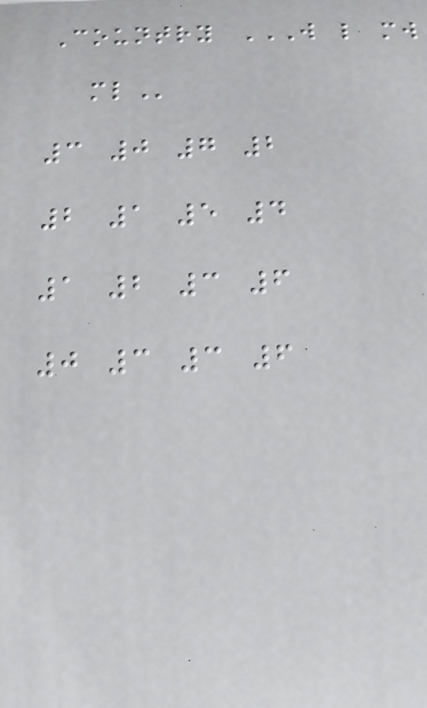Country W L MW
ML
3 0 7 2
2 1 5 4
1 2 3 6
0 3 3 6
